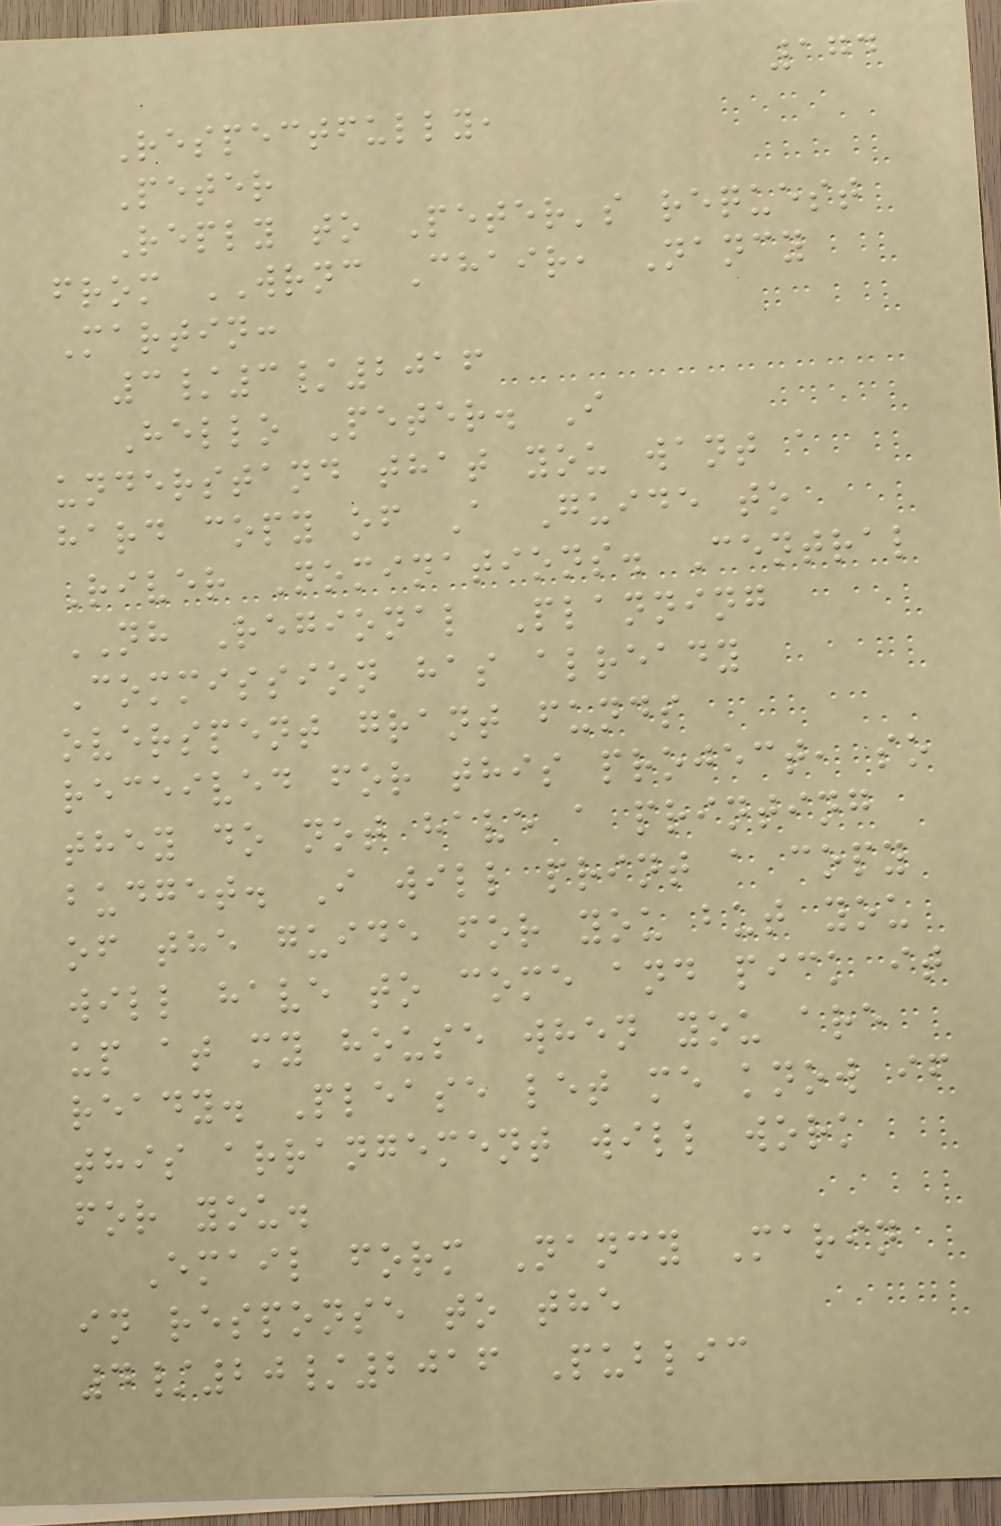174
Respectfully,
Peter
Reply to Peter's request
from WRNC Chair, Nancy
Martin:
3/3/2016
Hello Peter. I
understand that you want a
hard copy of A Guide to
River Nominations. Central
NH Regional Planning
Commission has already
overspent grant funds
received for this project, so
they do not have a printing
budget. I will print a copy
of the guide for you but you
will have to come and pick it
up at my house when you are
ready. Please let me know if
this arrangement will work
for you.
Email form Nancy Marin
in response to the
4/20/2016 Public
